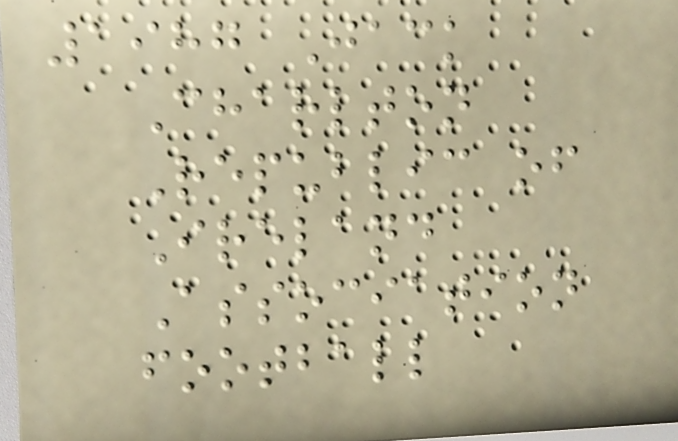1987 Jack
Charlton
Republic of
Ireland
Association
football
